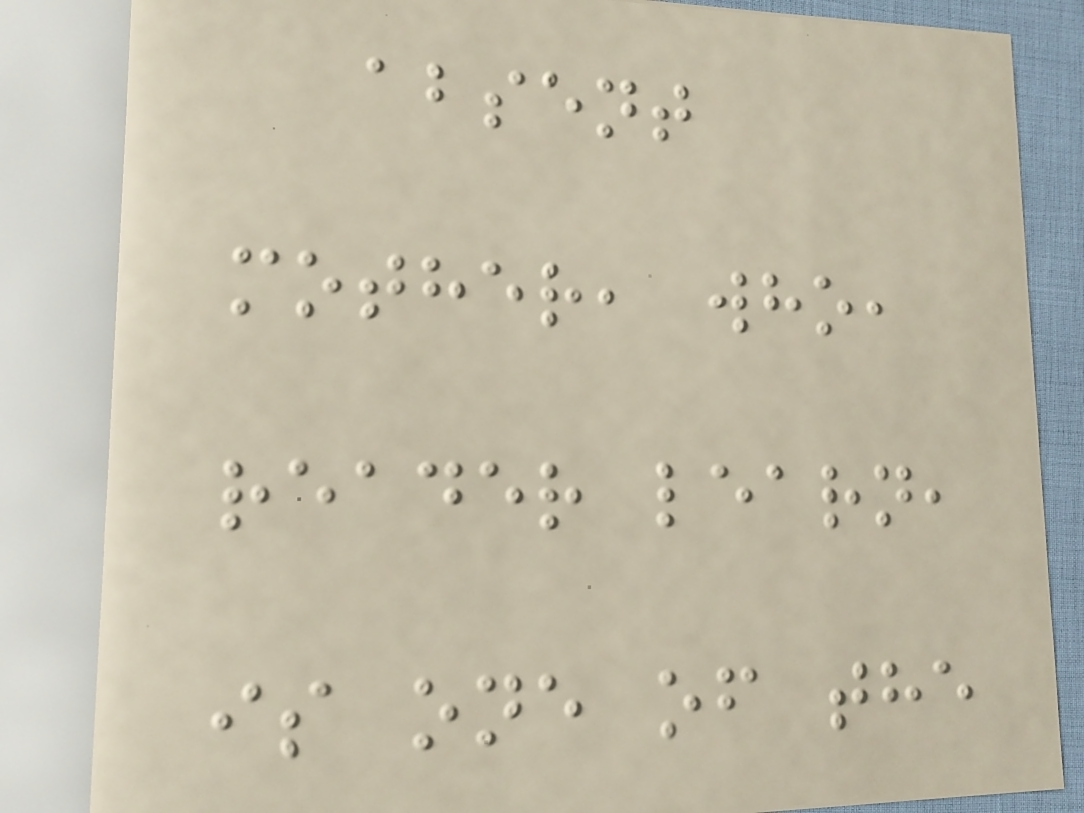absent
mother, who,
reader learn,
is one of the
